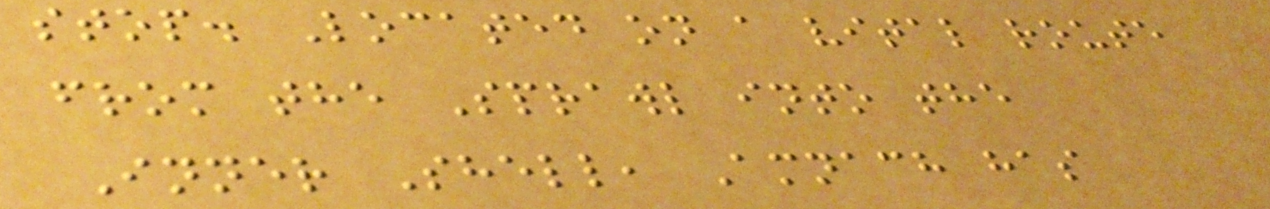stop. Located on a vital route
from the Sprawl into the
Inner Shell, Amnach has
